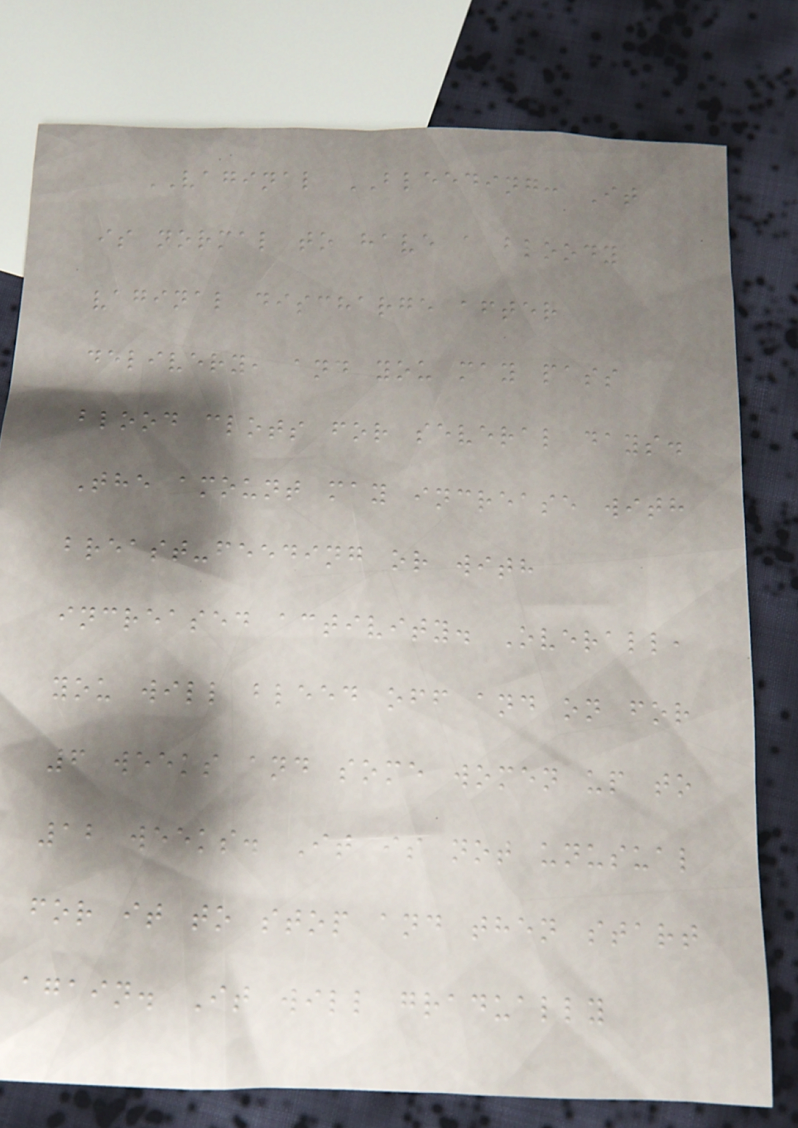VAGINAL BLEEDING: It
is normal to have a bloody
vaginal discharge after
delivery, and you may pass
blood clots for several days.
The amount may increase with
breast-feeding or with
increased activity. Overall,
you will bleed off and on for
6 weeks and some women up to
12 weeks. It is not unusual
for it to stop and then start
again. It will gradually
